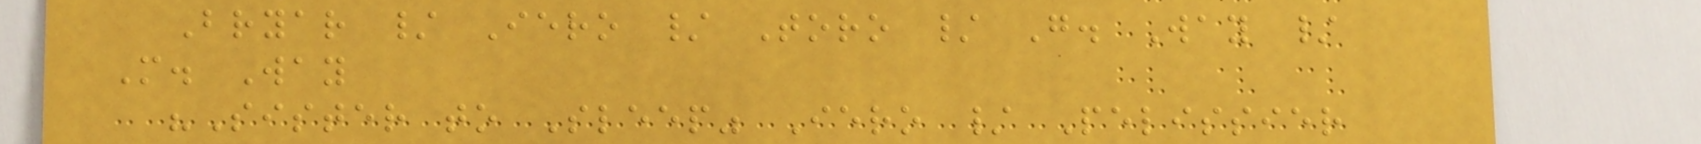Bryar / Iero / Toro / G. Way /
M. Way
"Sister to Sleep" Iero / Pelissier
